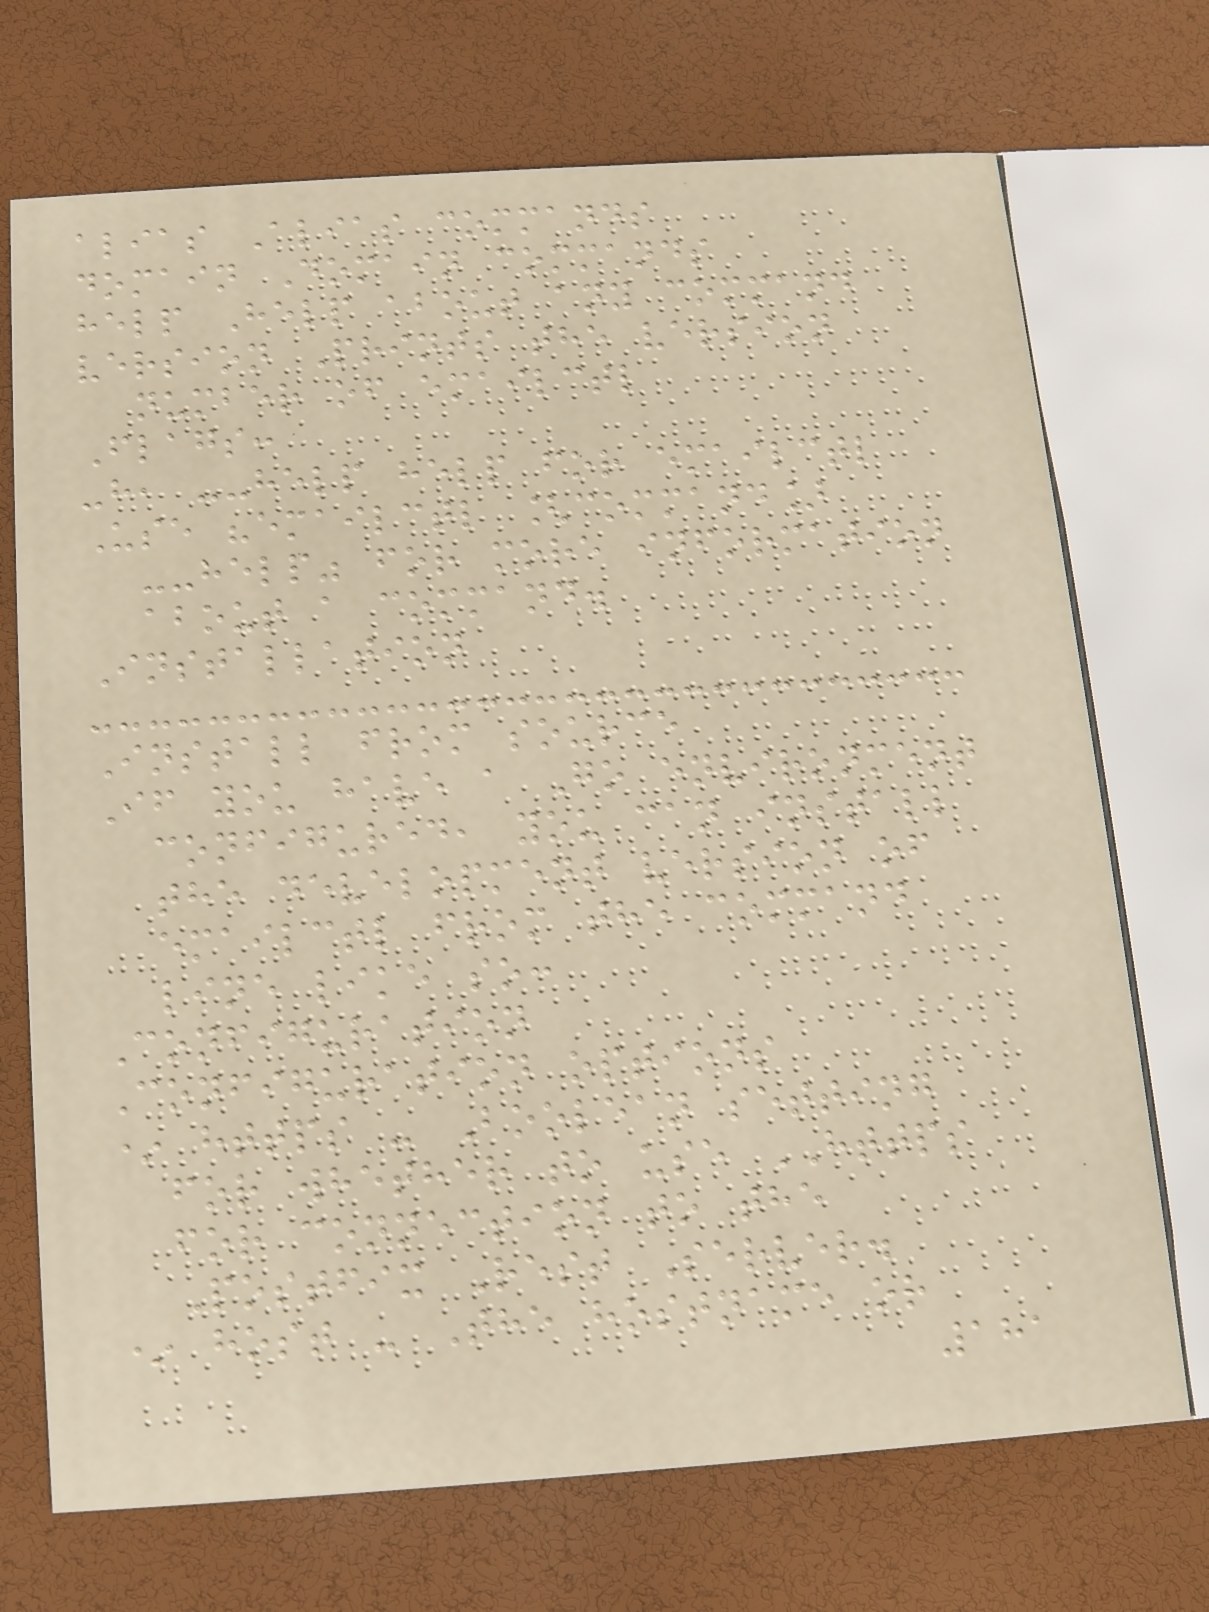alias Alias commands
domain Domain commands
help Help about any command
version Prints the version
number of emailctl
Flags:
-h, --help help for emailctl
Use "emailctl [command]
--help" for more information
about a command.
Installation
Install from source
If you have a Go environment
configured, you can install
the development version of
emailctl from the command
line like so:
Configuration
Configuration options
* https - Boolean setting
for whether to use HTTPS
for connection to the
Postfix Rest Server.
* host - The hostname or
181
